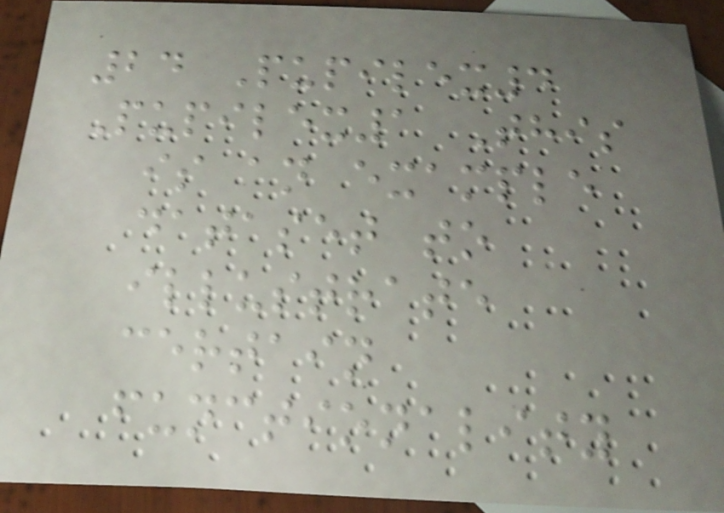24 Pupilex4
Pupilex1 This
is an example
dataset to
illustrate
certain
functionality
